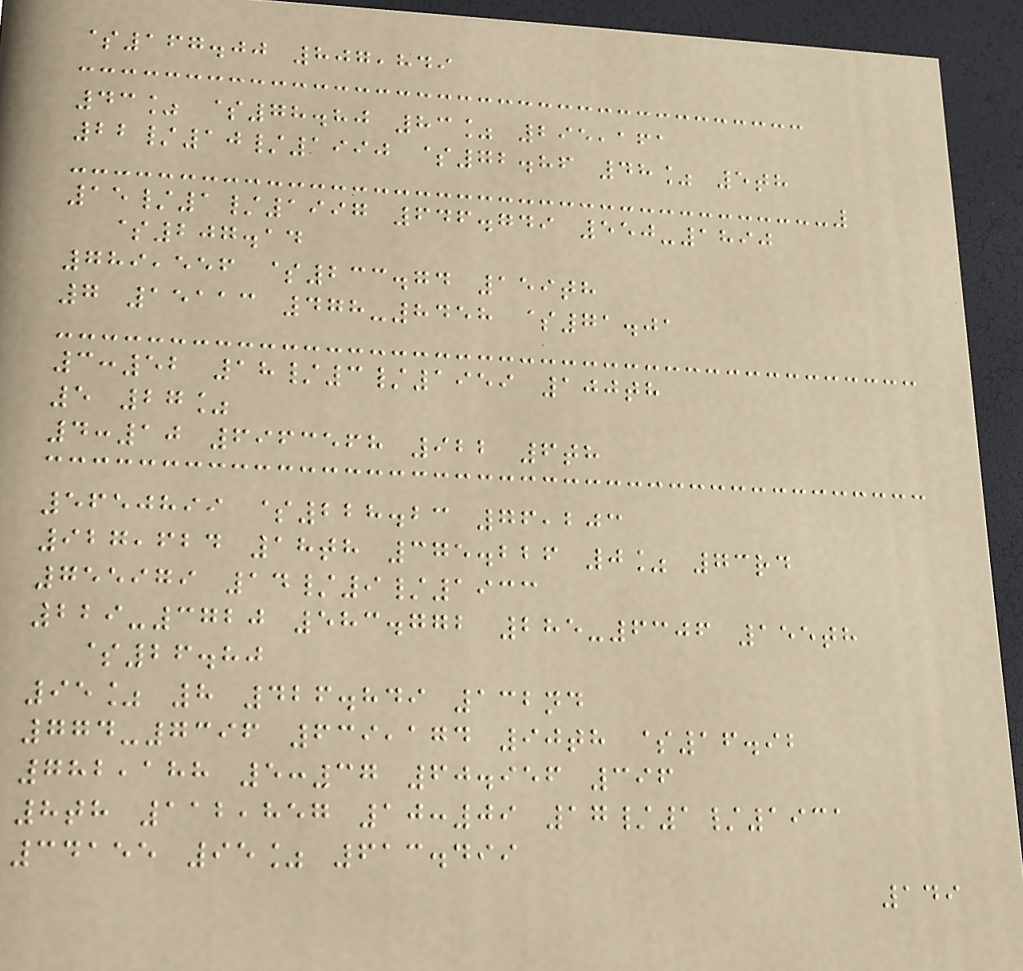$167.00 807,849
43% $78.80 83% 295,161
22/10/1990 $72.86 48% 5th
15/1/1997 646.749 550-1890
$207.14
789,556 $233.74 159th
7 15113 478-8458 $71.01
3:52 18/3/1959 100th
5 27%
4:10 6963568 922 6th
5650899 $228.23 76,203
927,624 18th 375.226 0% 73rd
755979 14/9/1933
229-3720 583.772 285-6306 155th
$26.80
95% 8 426.849 132nd
774-7396 639,174 90th $16.92
782,188 5:37 60.956 396
8th 112,857 10:09 17/1/1931
34155 95% 613.499
149
